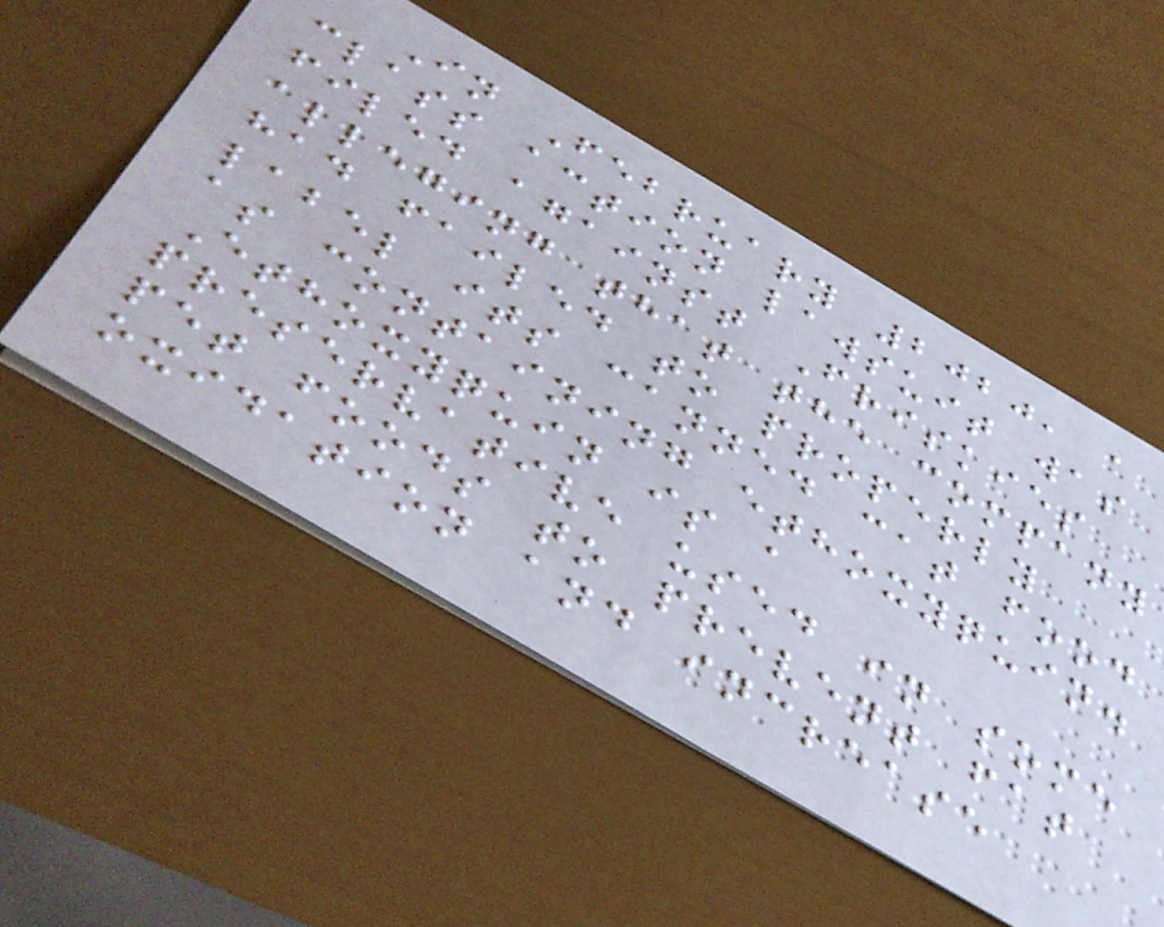In February 2020, a
class action lawsuit was
filed against Friskies
alleging that the company
had failed to properly
label its canned cat food
as containing ethoxyquin.
Ethoxyquin is a
preservative used in some
pet foods to prevent fat
oxidation and increase
